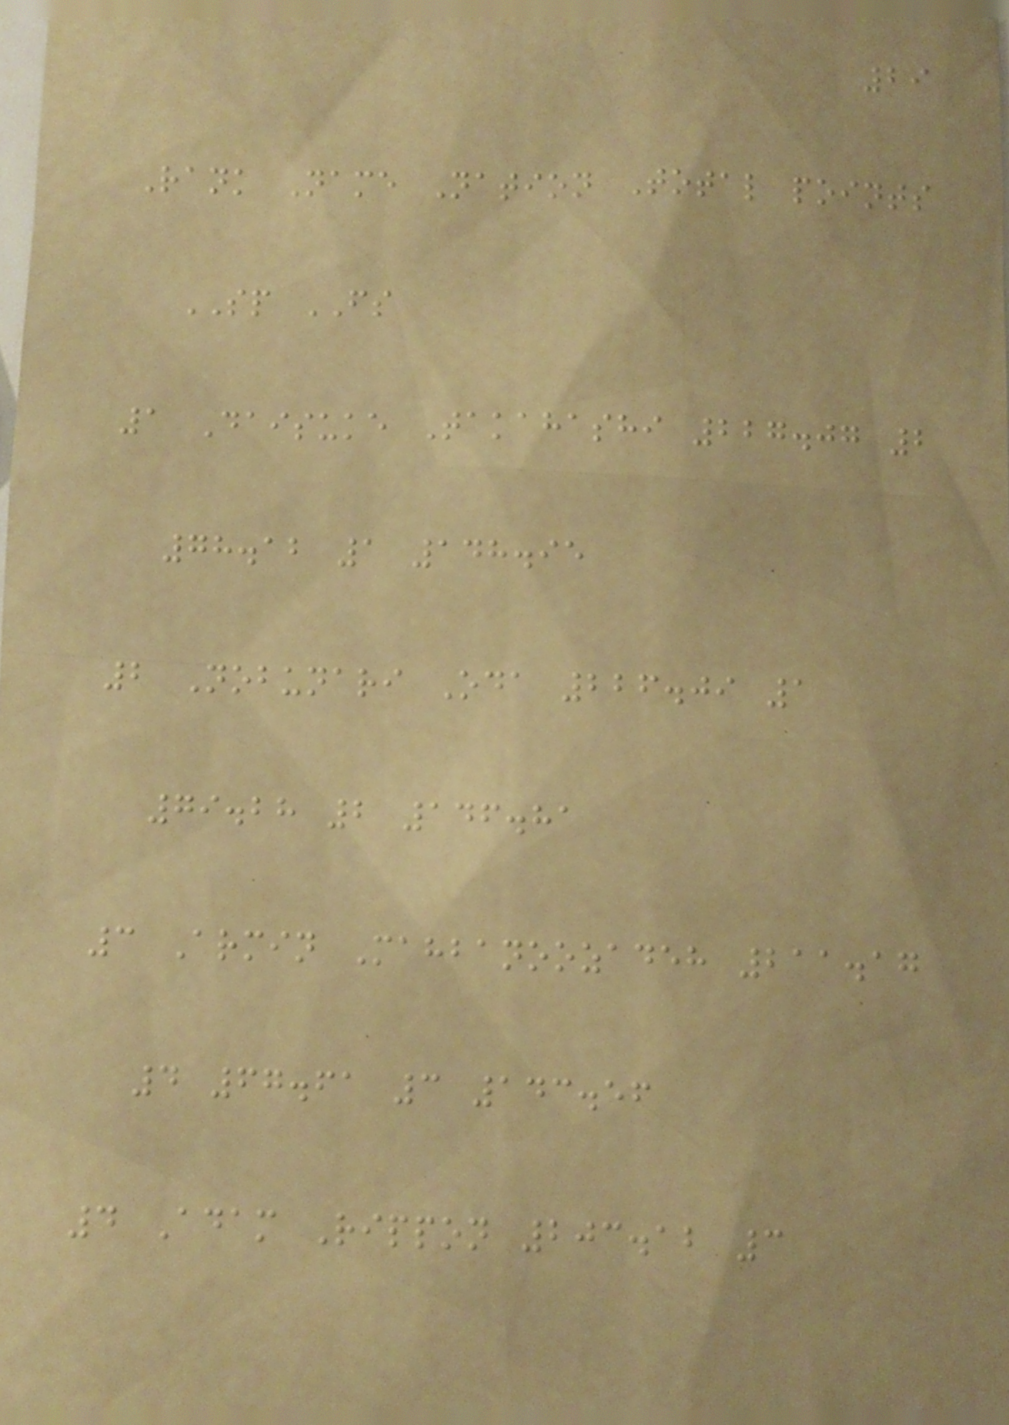29
Rank Name Nation Total points
SP FS
1 Daisuke Takahashi 227.07 2
78.12 1 148.95
2 Nobunari Oda 226.09 1
79.28 2 146.81
3 Armin Mahbanoozadeh 211.17
4 67.61 3 143.56
4 Adam Rippon 203.12 3
